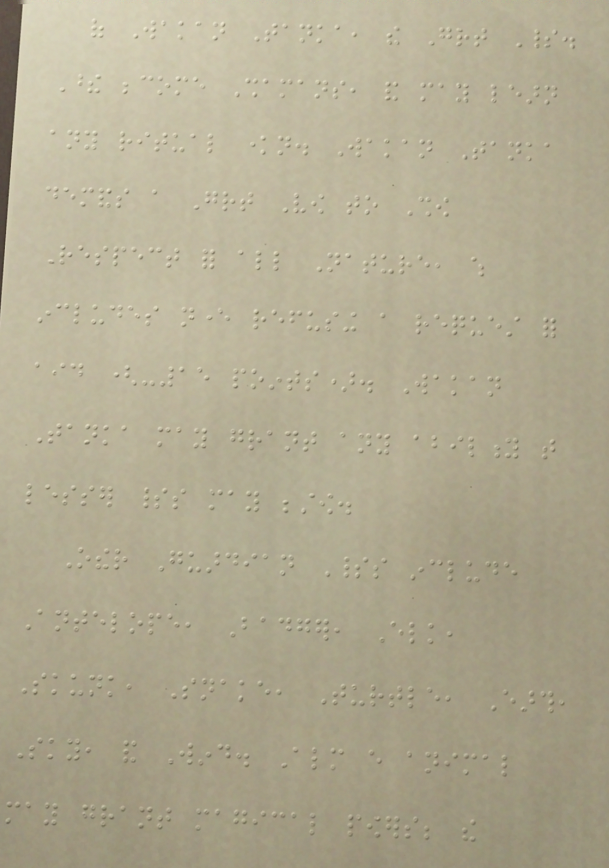of Wakan Tanka, the Great Spirit.
These become Shamans, and may learn
any ritual known. Wakan Tanka
demands a Great Vow to Show
Respect for all Nature, which
includes never refusing a request for
aid (-15 points). Wakan
Tanka may grant any ability that
lesser spirits may bestow.
Other Guardian Spirits include
Antelope, Badger, Elk,
Skunk, Snake, Turtle, Earth,
Sky, and Wind. Almost every animal
may grant magical powers; the
